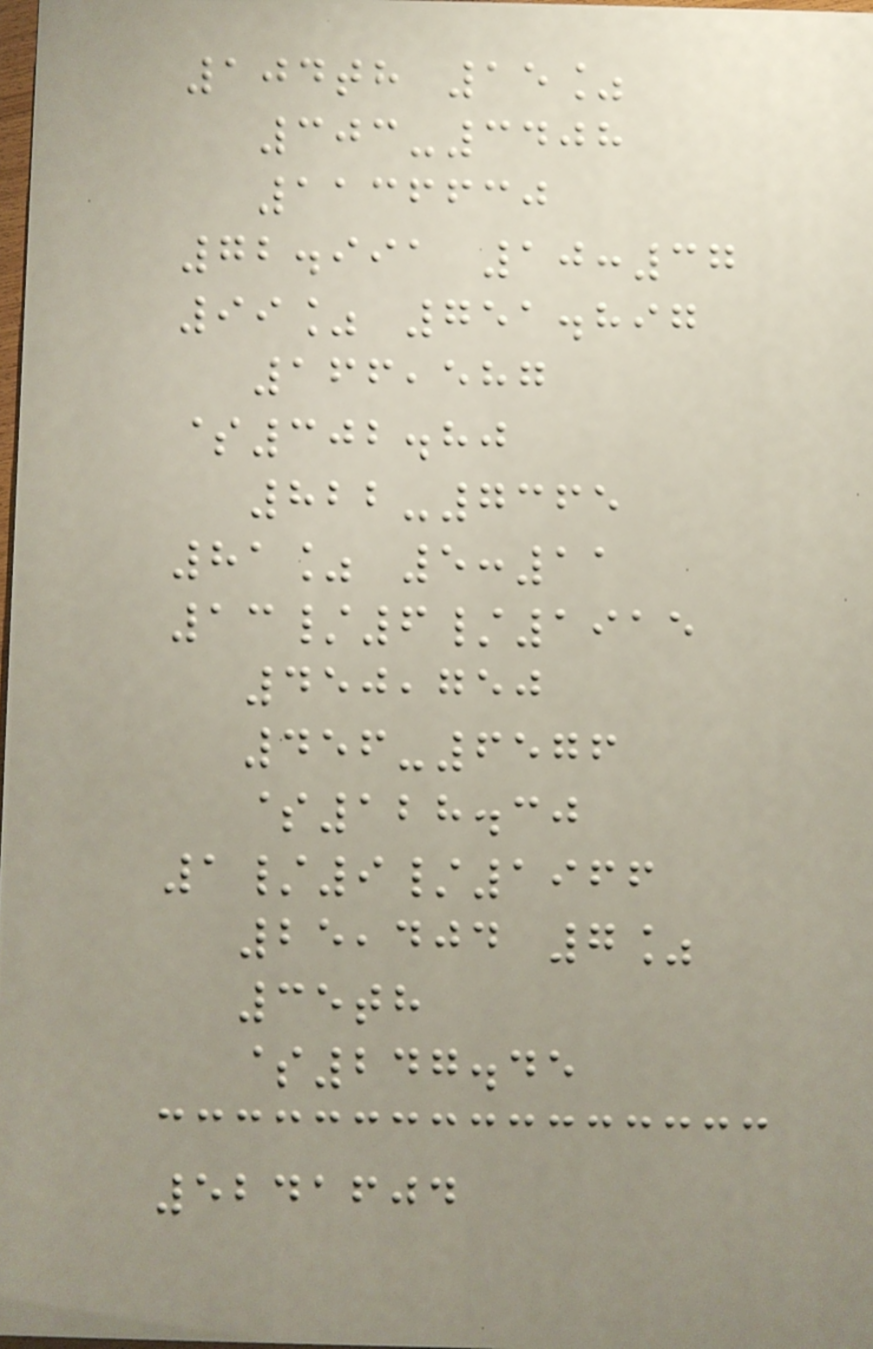104th 15%
303-3408
1136630
72.991 10:37
99% 751.897
166,587
$302.80
822-7365
81% 5:11
13/6/1915
450,750
456-6576
$128.30
1/9/1966
25,404 7%
35th
$247.45
5241604
